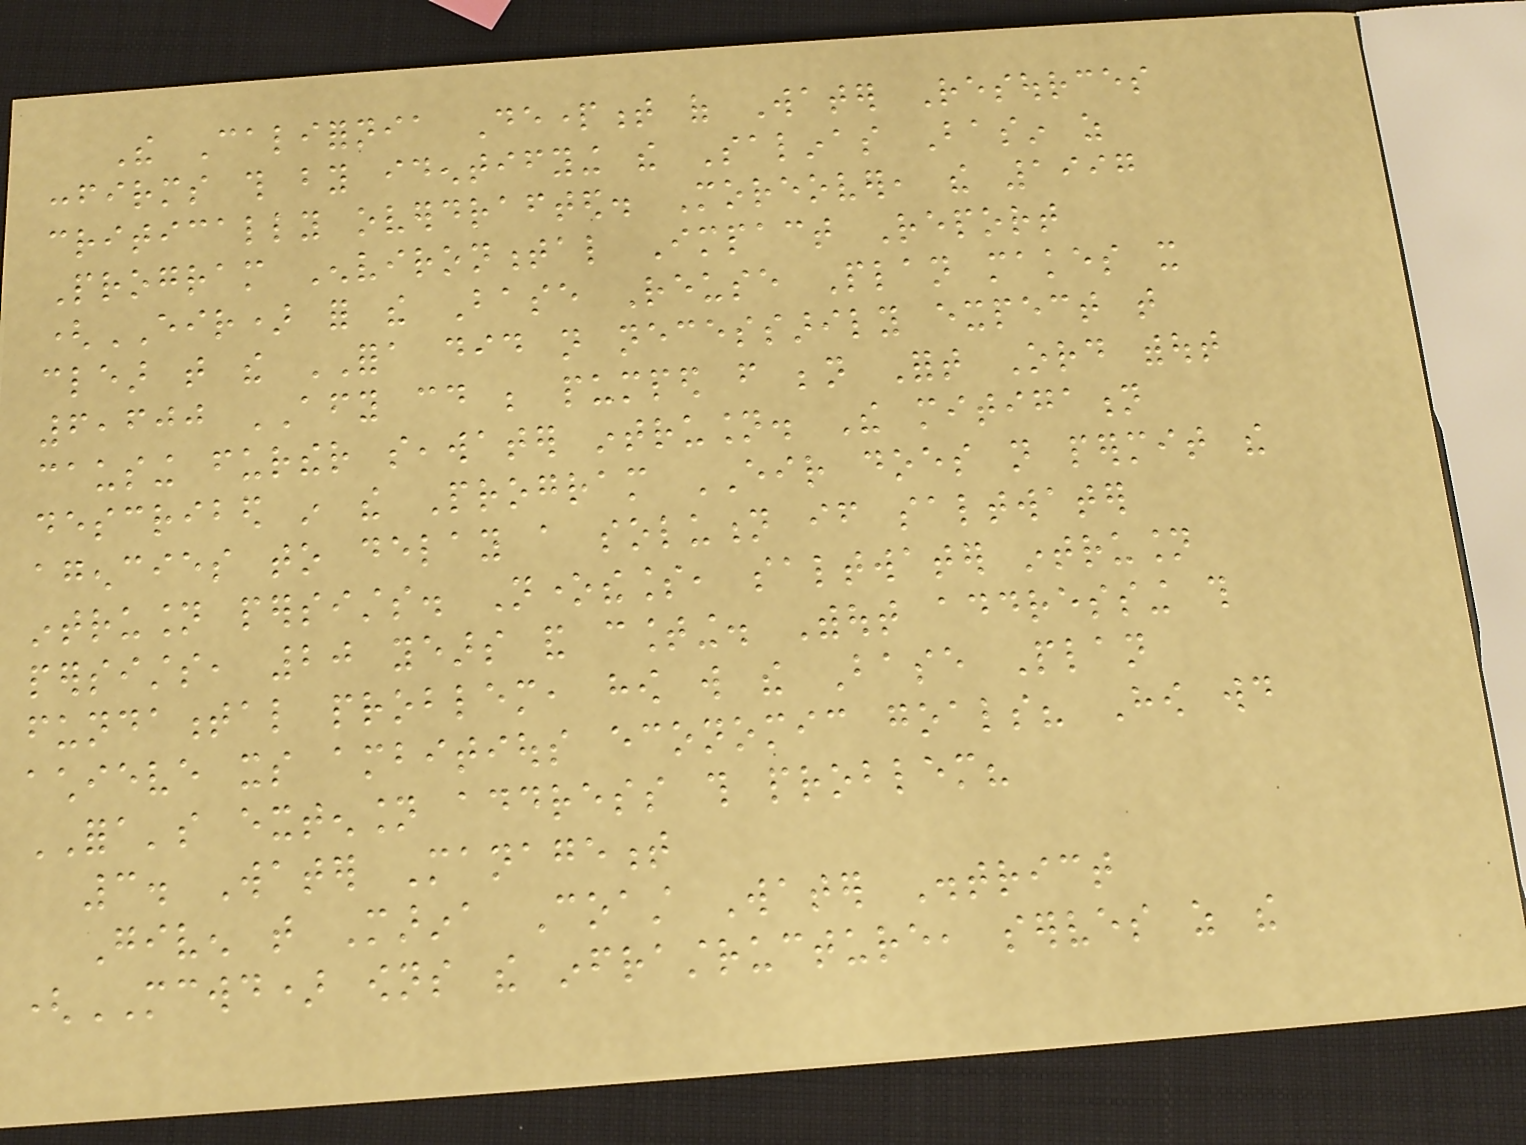The California Department of Water Resources
confirms this by identifying the Salinas Basin as
critically overdrafted. Moreover, the 1997
Program Environmental Impact Report
(EIR) for the Base Reuse Plan makes it
clear that the FORA did not necessarily expect that
6,600 AFY could be pumped from beneath Fort Ord without
causing further seawater intrusion. The mitigation
described in the Program EIR does not permit the
agencies to delay a solution if saltwater
intrusion persists. Nonetheless, saltwater intrusion
persists, 20 years and counting. Without addressing this
fundamental problem, how will the Base Plan
achieve its ambitious economic goals? How would
FORA's extension address this problem?
3. Water Management
Given that Marina Coast Water District
(MCWD) owns the infrastructure, serves as the
